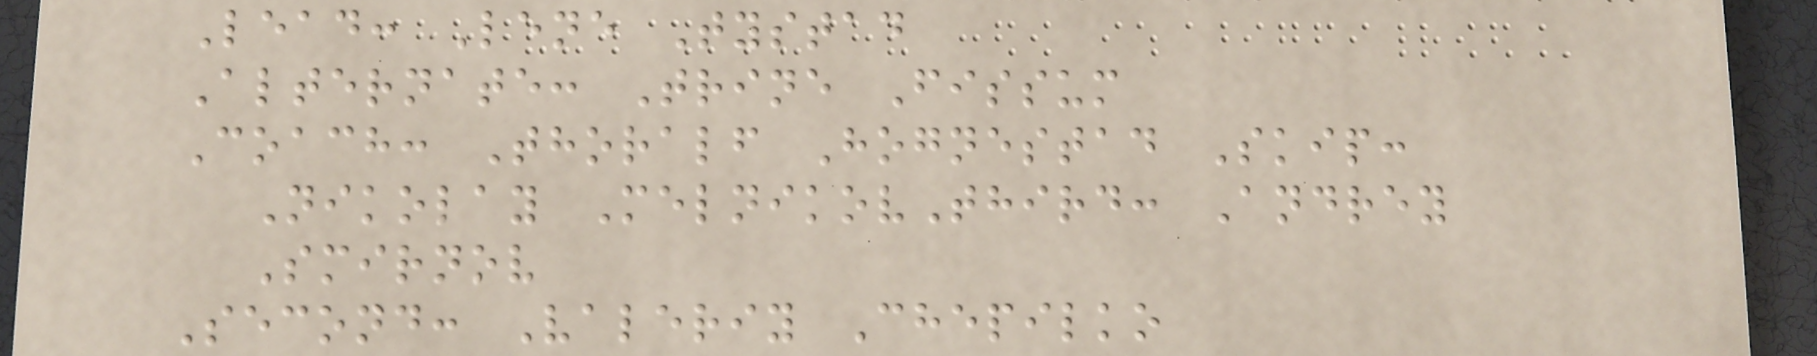Lead: Lene Tystad
Alternate: Trine Fissum
Coach: Thoralf Hognestad Skip:
Nikolay MelnikovThird: Andrey
Smirnov
Second: Valeriy Chepilko
